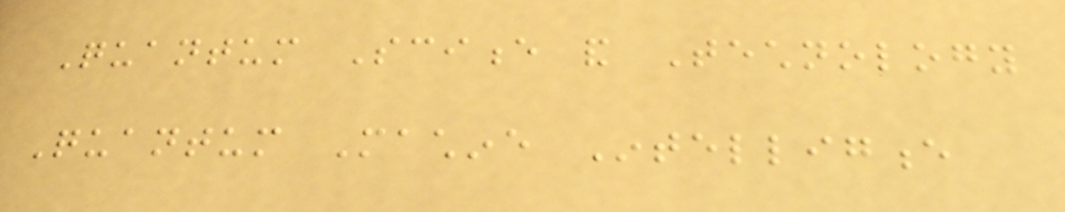Quantum Science and Technology
Quantum Machine Intelligence
